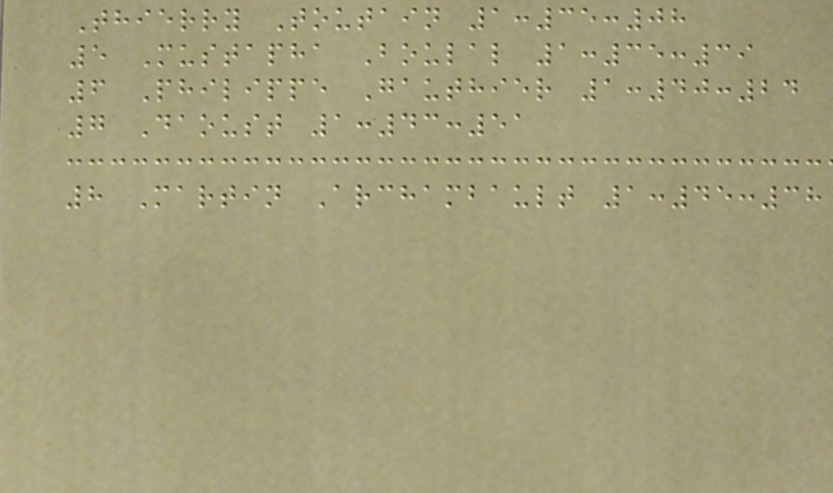Thierry Toutain 1:35:08
5 Mustapha Boulal 1:35:39
6 Philippe Gauthier 1:40:24
7 Daoust 1:43:51
8 Martin Archambault 1:45:38
